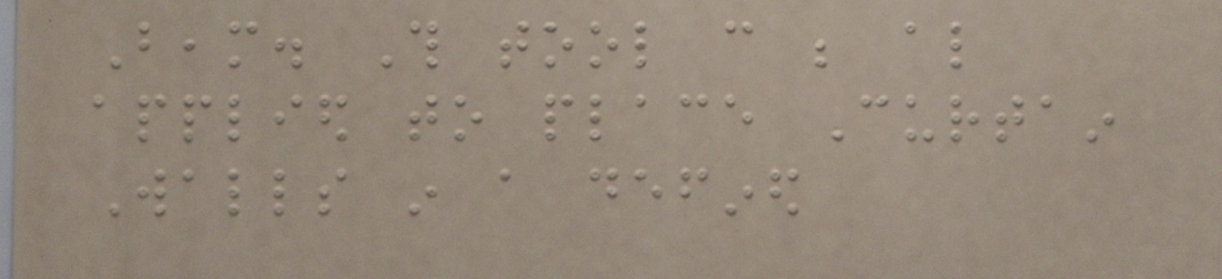Beam. This tool can be also
applied to place Curtain
Walls in a defined
